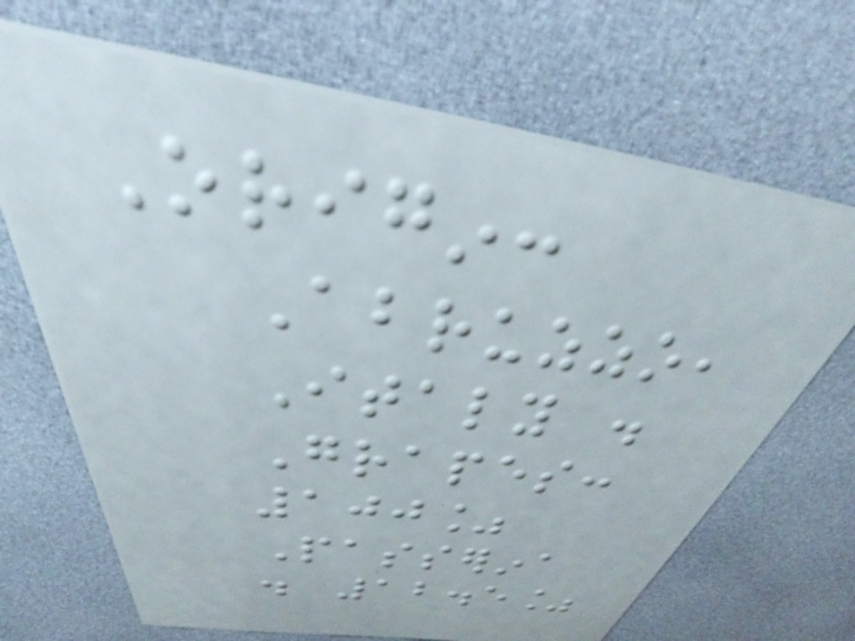Origin:
Abruzzo,
Italy .
Grapes:
100%
Passerina
. 12.5%
